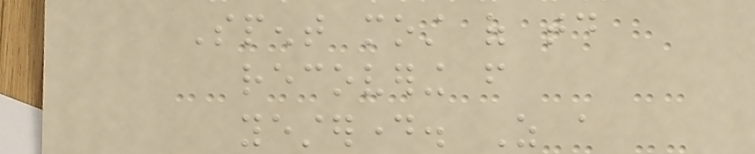Spent most of today
recovering from
yesterday. As a
